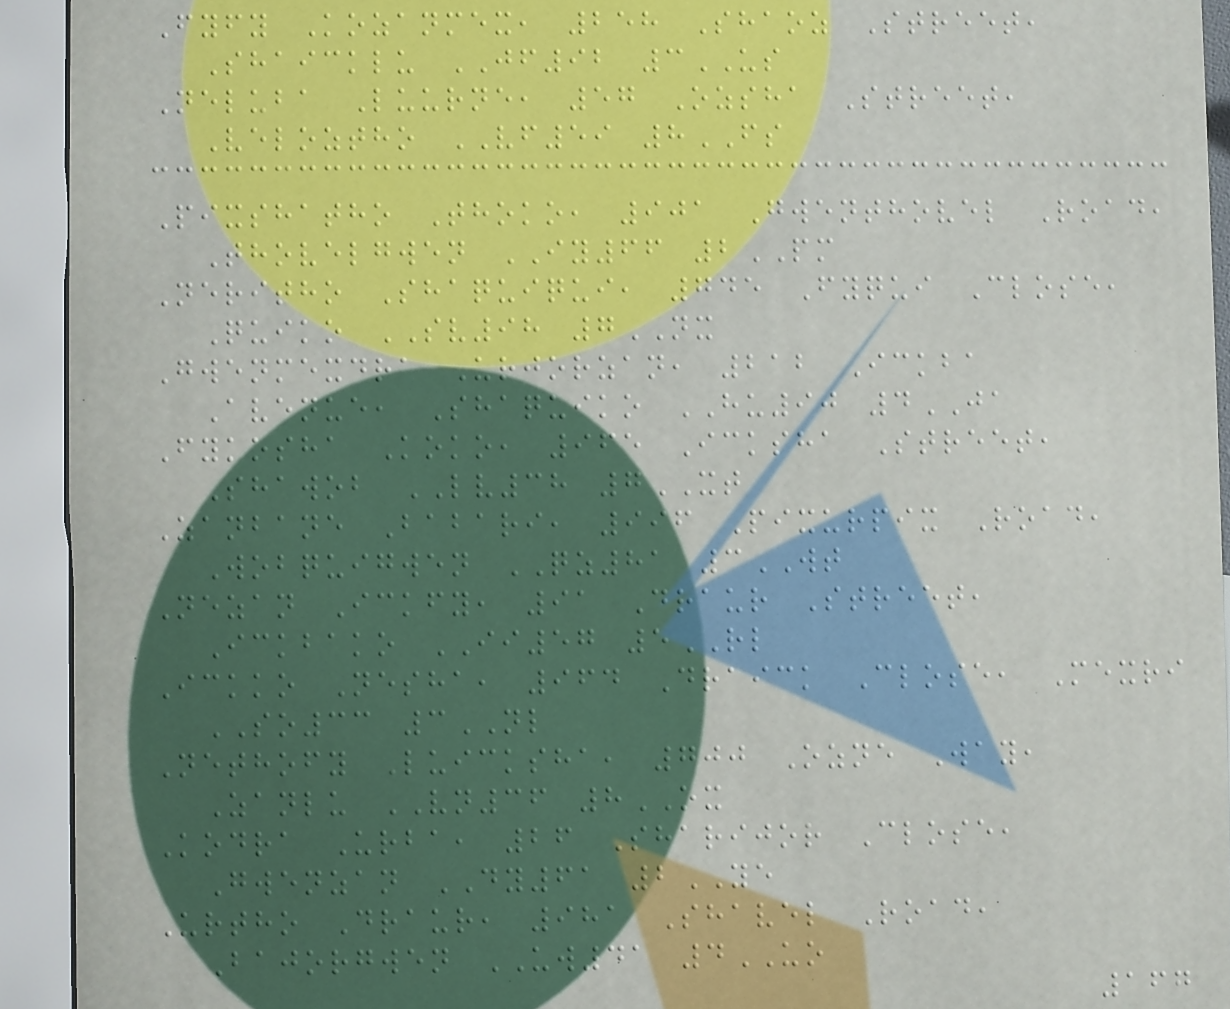Fyfy Kozanmex, 258 Shaoz Street,
Shaicklu JF92 3US
Neluba Luurne, 57 Ozsha Street,
Veloztho VF59 8FS
Pixshatho Thoko, 901 Gwenthovel Road,
Thovelgwen IY66 2PM
Neritho Shaquiqui, 745 Fyqui Close,
Quiko SV98 7NX
Gwenmexdra Urjorzan, 212 Ickba
Avenue, Shaquiko HU90 4JA
Fykosha Koko, 965 Icksha Street,
Shawob LV38 7XT
Zanbane Babari, 996 Pixurpix Road,
Wobquigwen QZ81 3WT
Nezan Ickfy, 91 Draur Street,
Ickbako II57 5RL
Ickko Nesha, 964 Draick Close, Mexri
SO33 3NL
Nethofy Luicksha, 700 Ozne Way,
Zanlu VN36 8OX
Kodra Urba, 26 Sharijor Close,
Gwenzan DY61 2YE
Urtho Draur, 981 Shavel Road,
Bajorgwen UW41 4UO
167
